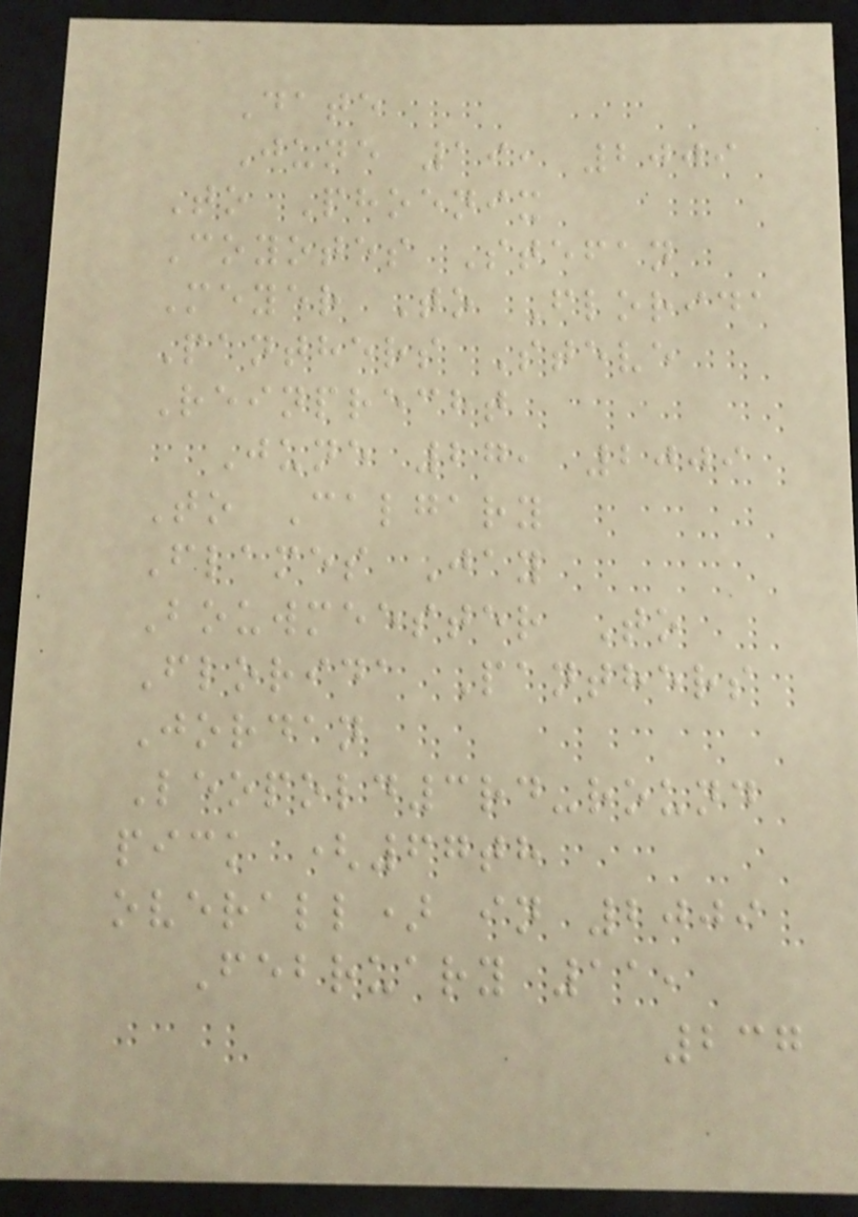Date
June 19, 2009
To Phoenix
Coyotes Stefan
Meyer To Florida
Panthers Steve
Reinprecht
June 27, 2009
To Calgary
Flames Jay
Bouwmeester To
Florida Panthers
Jordan
Leopold3rd-round
pick (67th
overall) in 2009
February 11,
237
